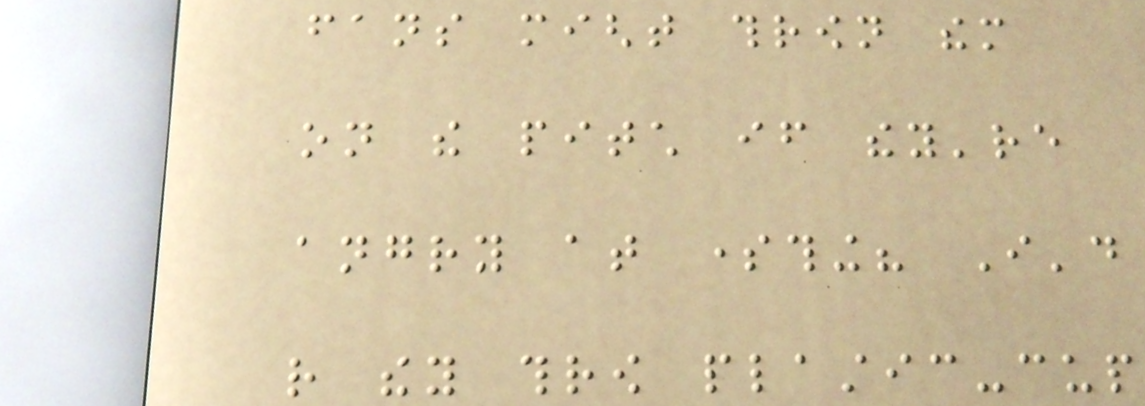fans might thrown them
on the pitch if they're
angry at something? I'd
rather they throw plastic-cup
